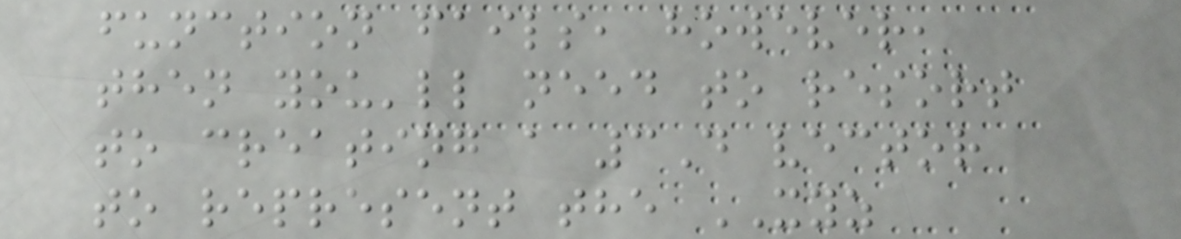function fails, however,
then you'll need to resort
to creating a 3D vector
to represent the XYZ
